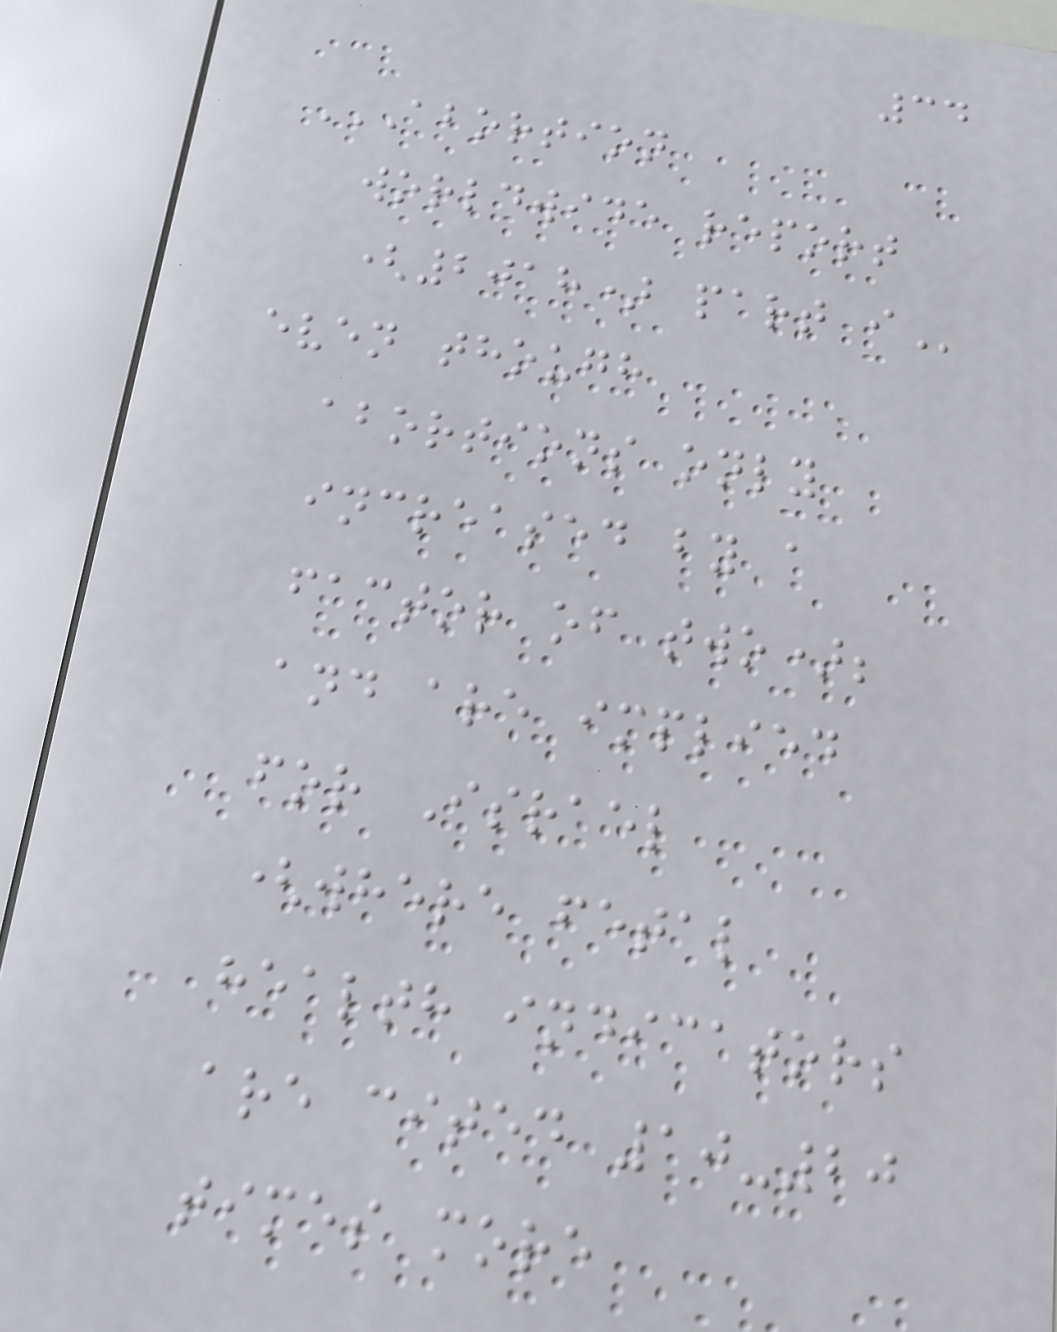34
ABORTION
WORLDWIDE REPORT
(2018) PART I
even though
abortions only
increased by a
factor of two);
and are implied
for Israel
(where fetal
health indicators
are cited 10-20
times more
